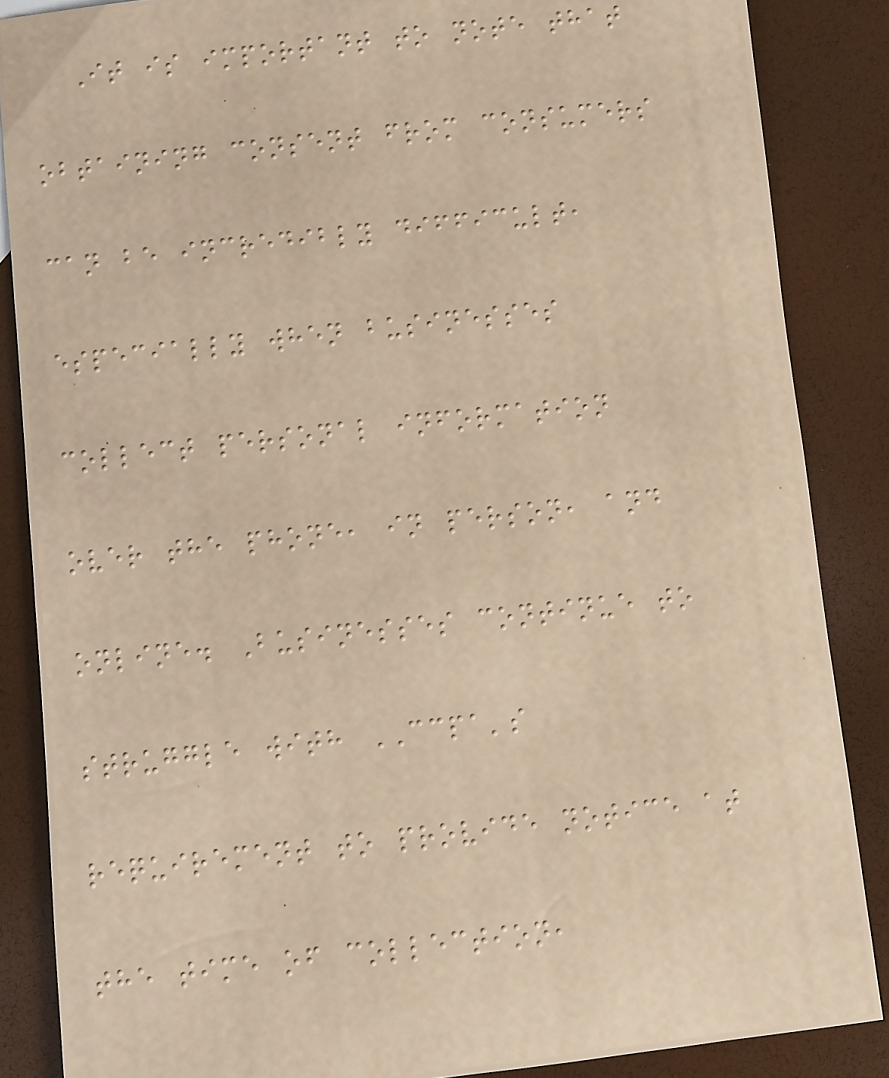It is important to note that
obtaining consent from consumers
can be incredibly difficult,
especially when businesses
collect personal information
over the phone, in person, and
online. Businesses continue to
struggle with CCPA's
requirement to provide notice at
the time of collection,
